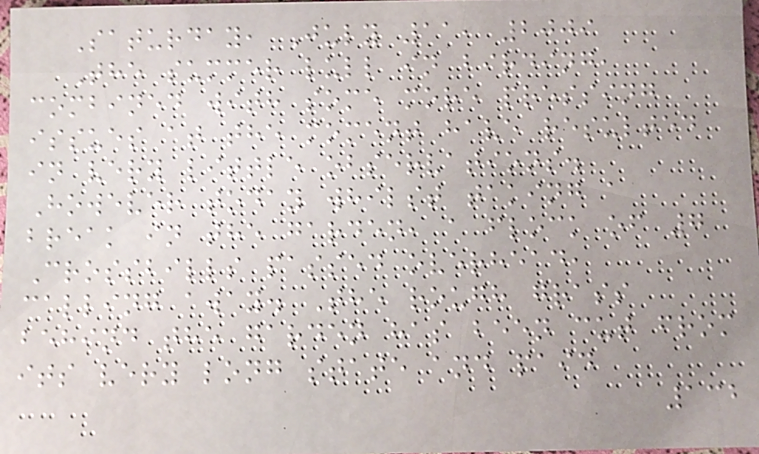Saturday, July 11, 2009
The summer lull in birding,
combined with some more pressing
issues at the moment have resulted
in very little observations.
However today whilst taking a
break in the garden, a flock of 7
Crossbills passed overhead,
calling away. The rough grass
behind the garden has been cut from
its very long state and paid
132
